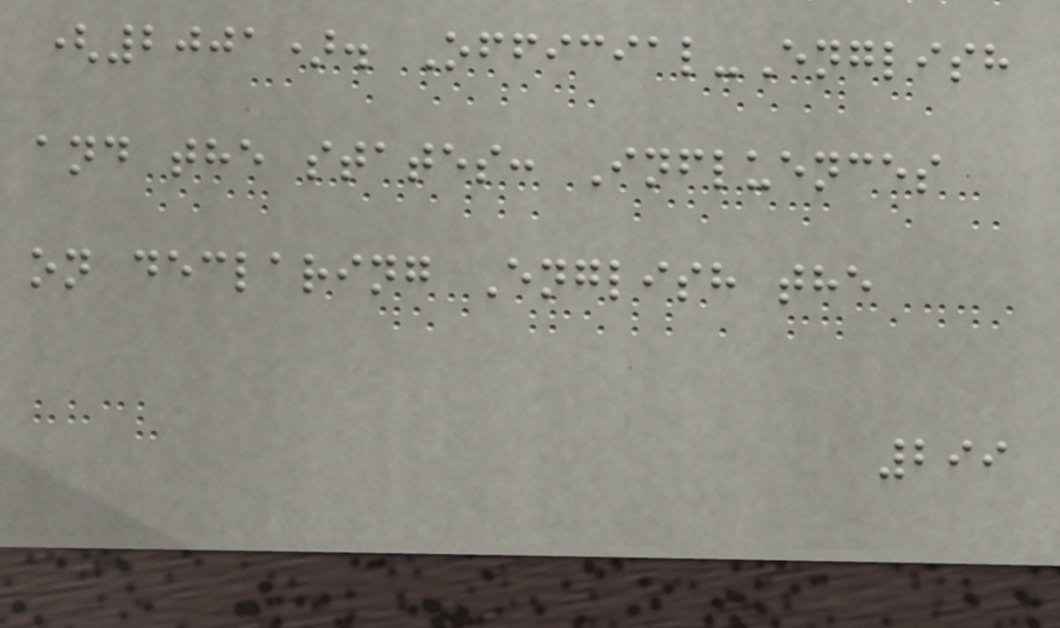(2001). Official-English
and the states: Influences
on declaring English the
299
